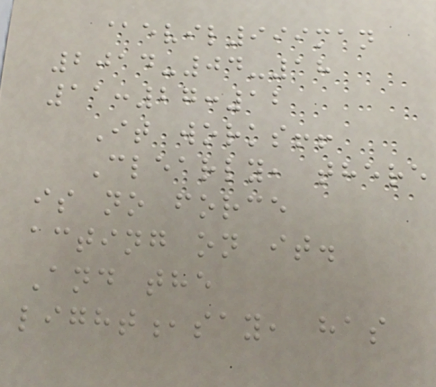@evil999man
2014-04-18
11:27:12
It works!!
Clearly, there
is no force
acting on it.
And the
light,say, has
